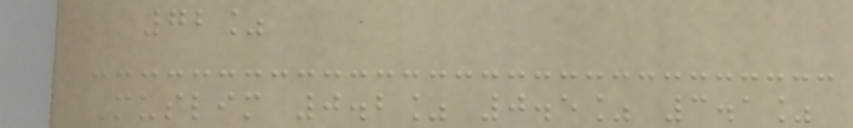72%
Muslim 0.2% 0.5% 3.1%
